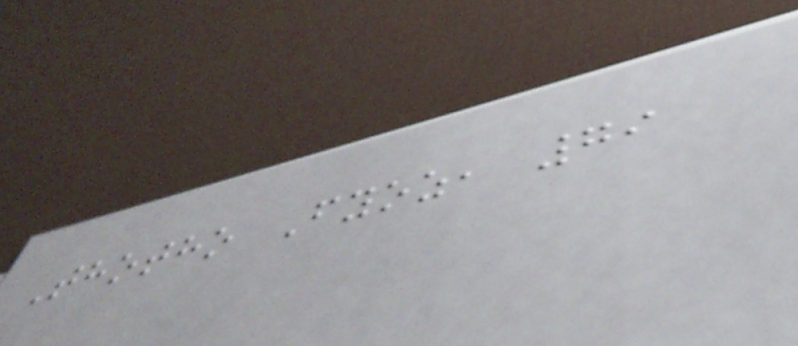Thotho Fyoz, 79
